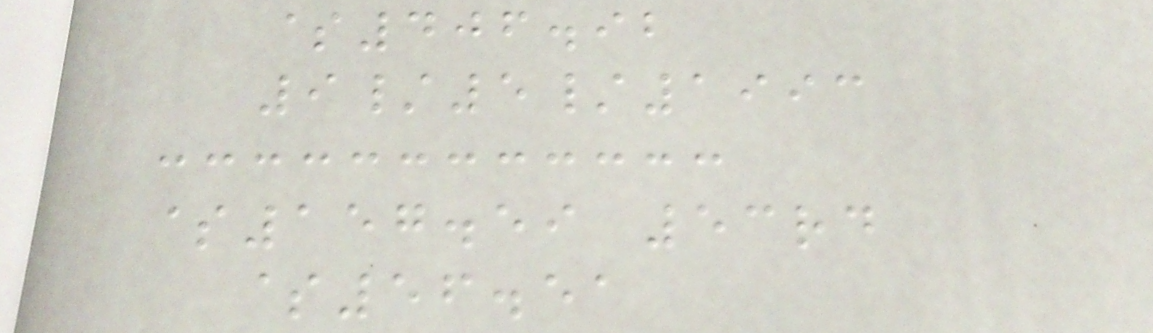$406.92
9/5/1993
$157.59 53rd
$56.51
